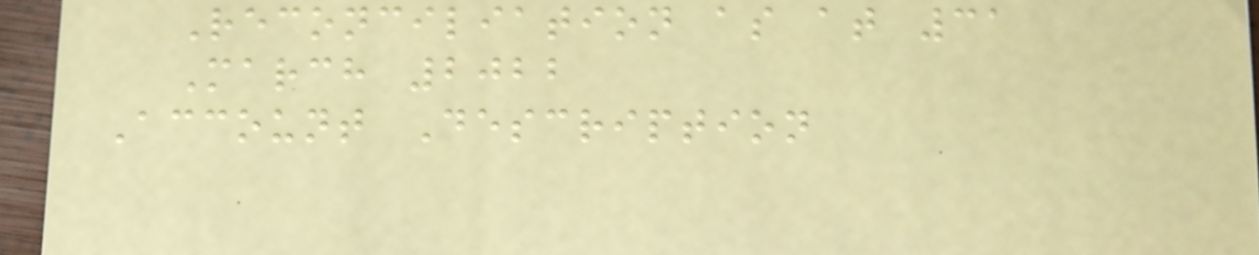Reconciliation as at 31
March 2022
Account Description
